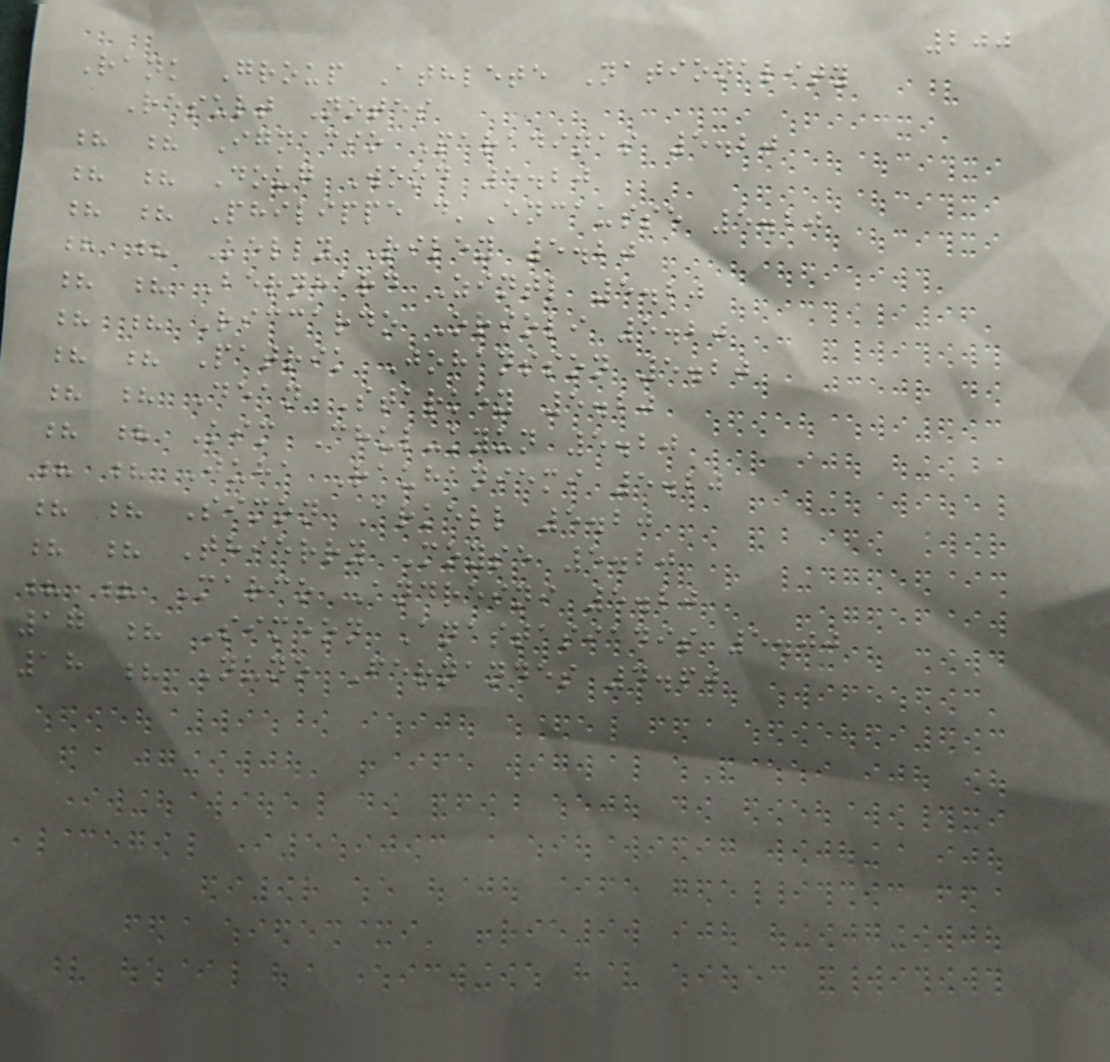200
Rank Group Athlete Nationality
Result Notes
? ? Ignacio Paradinas 5.20
? ? Doug Wood 5.20
? ? Philippe d'Encausse 5.20
? ? Kelly Riley 5.20
? ? Bernhard Zintl 5.20
? ? Riccardo Orioli 5.20
? ? Patrik Johansson 5.20
? ? Dean Starkey 5.20
? ? Kim Chul-kyun 5.20
? ? Juha Rauhaniemi 5.20
? ? Simon Arkell 5.20
? ? Thierry Moyse 5.20
? ? Marco Andreini 5.20
17 ? Simeon Anastasiadis 5.00
18 ? Nuno Fernandes 4.60
